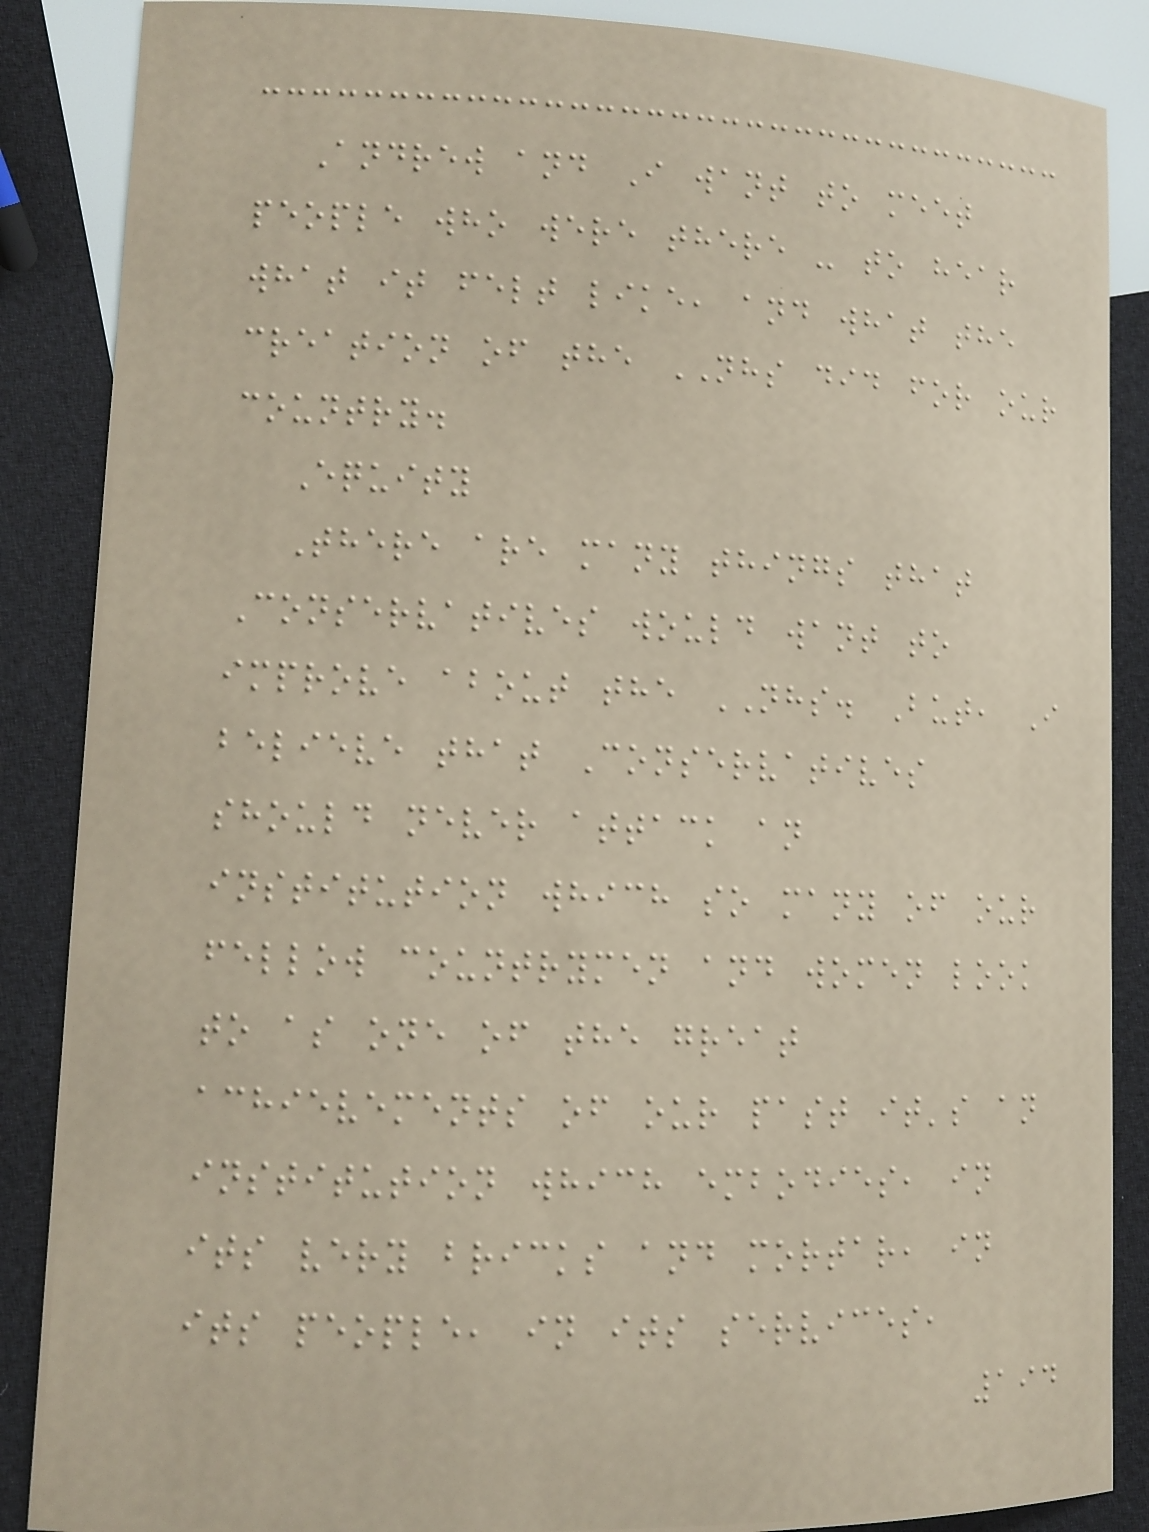Andrew and I want to meet
people who were there - to hear
what it felt like, and what the
creation of the NHS did for our
country.
Equity
There are many things that
Conservatives would want to
improve about the NHS. But, I
believe that Conservatives
should never attack an
institution which so many of our
fellow countrymen and women look
to as one of the great
achievements of our past it's an
institution which embodies, in
its very bricks and mortar, in
its people, in its services,
194
